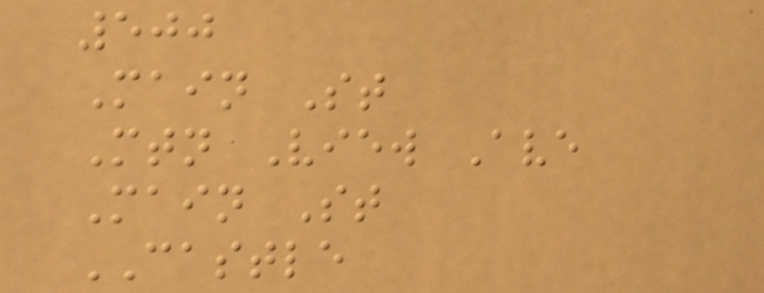500
Main St
Mtn View Ave
Main St
CASTLE
